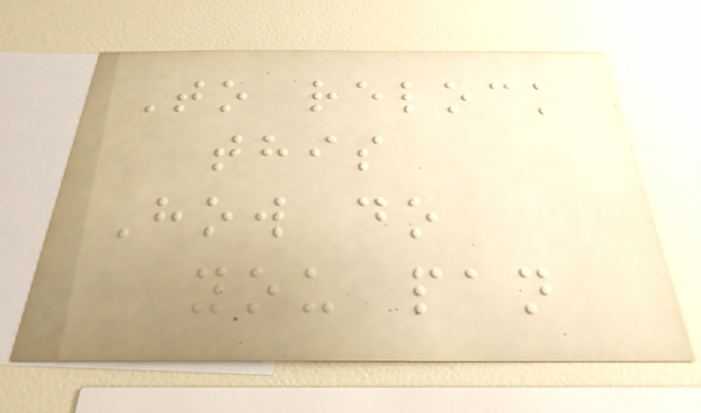To relock
this
How do
you pan
